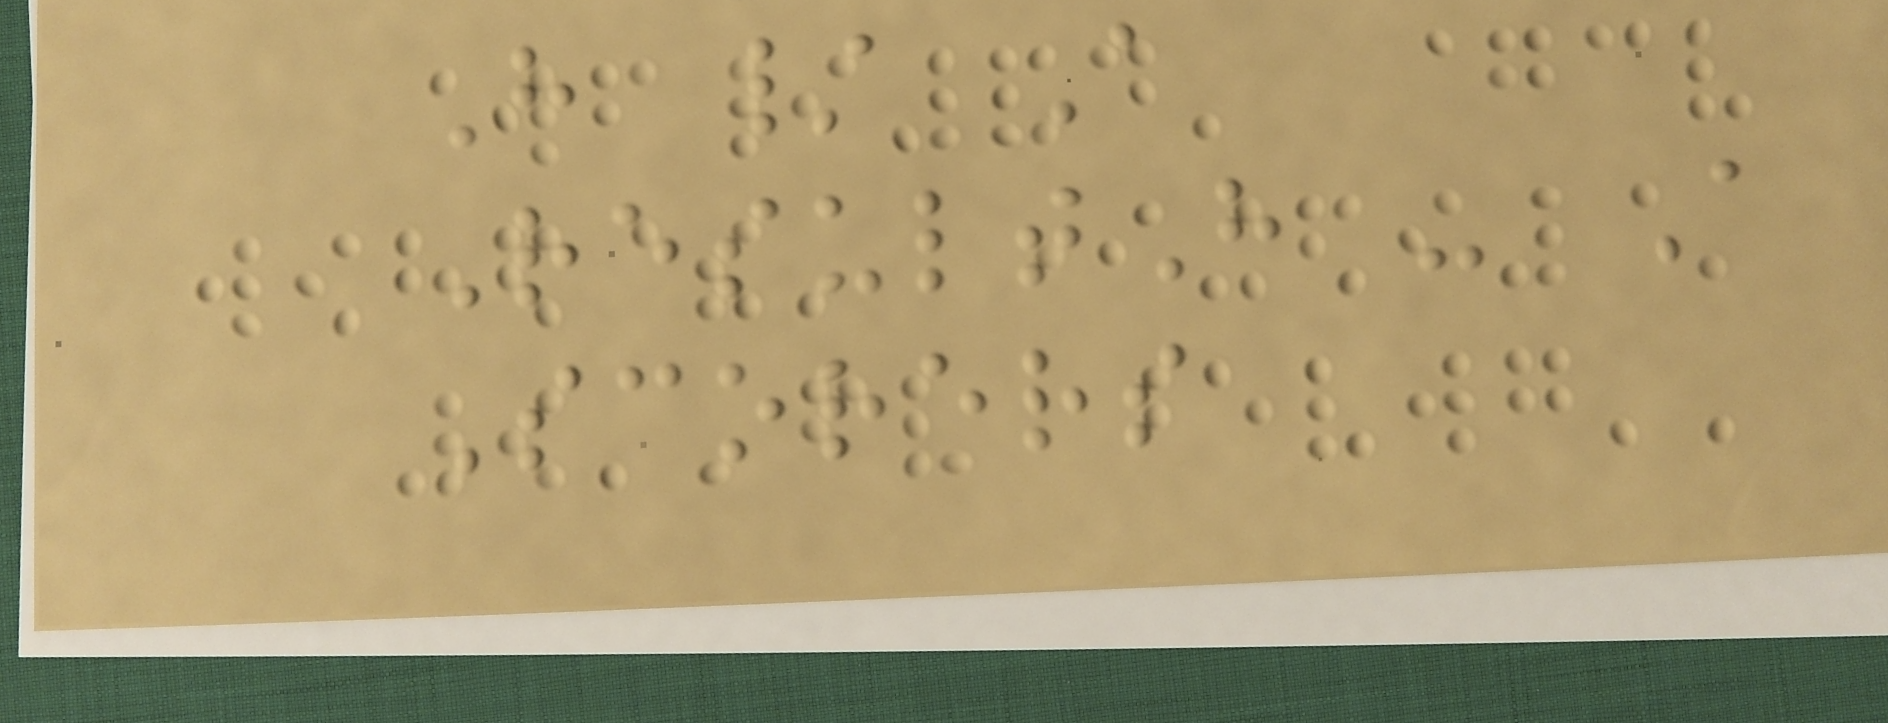H / A
ResultH - A
Scorers
